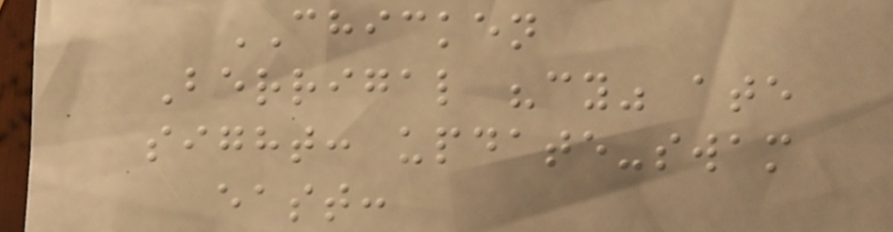CHICKEN
Berrigal "cy" ate
sight: update-swam
east:
